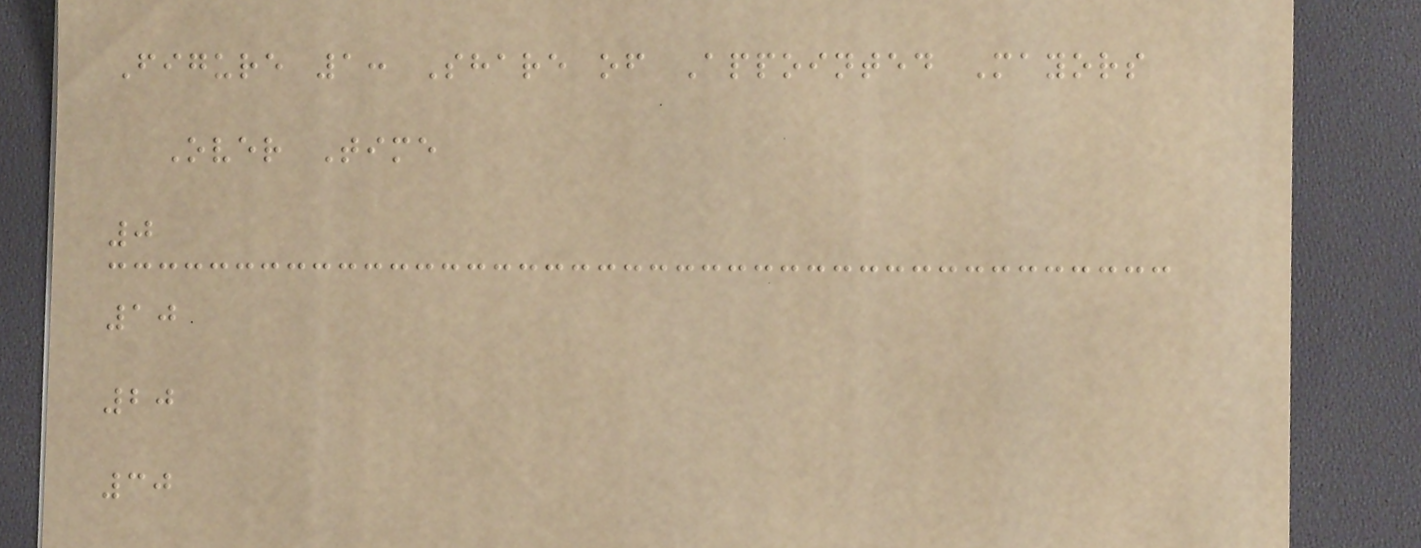Figure 1: Share of Appointed Mayors
Over Time
0
10
20
30
